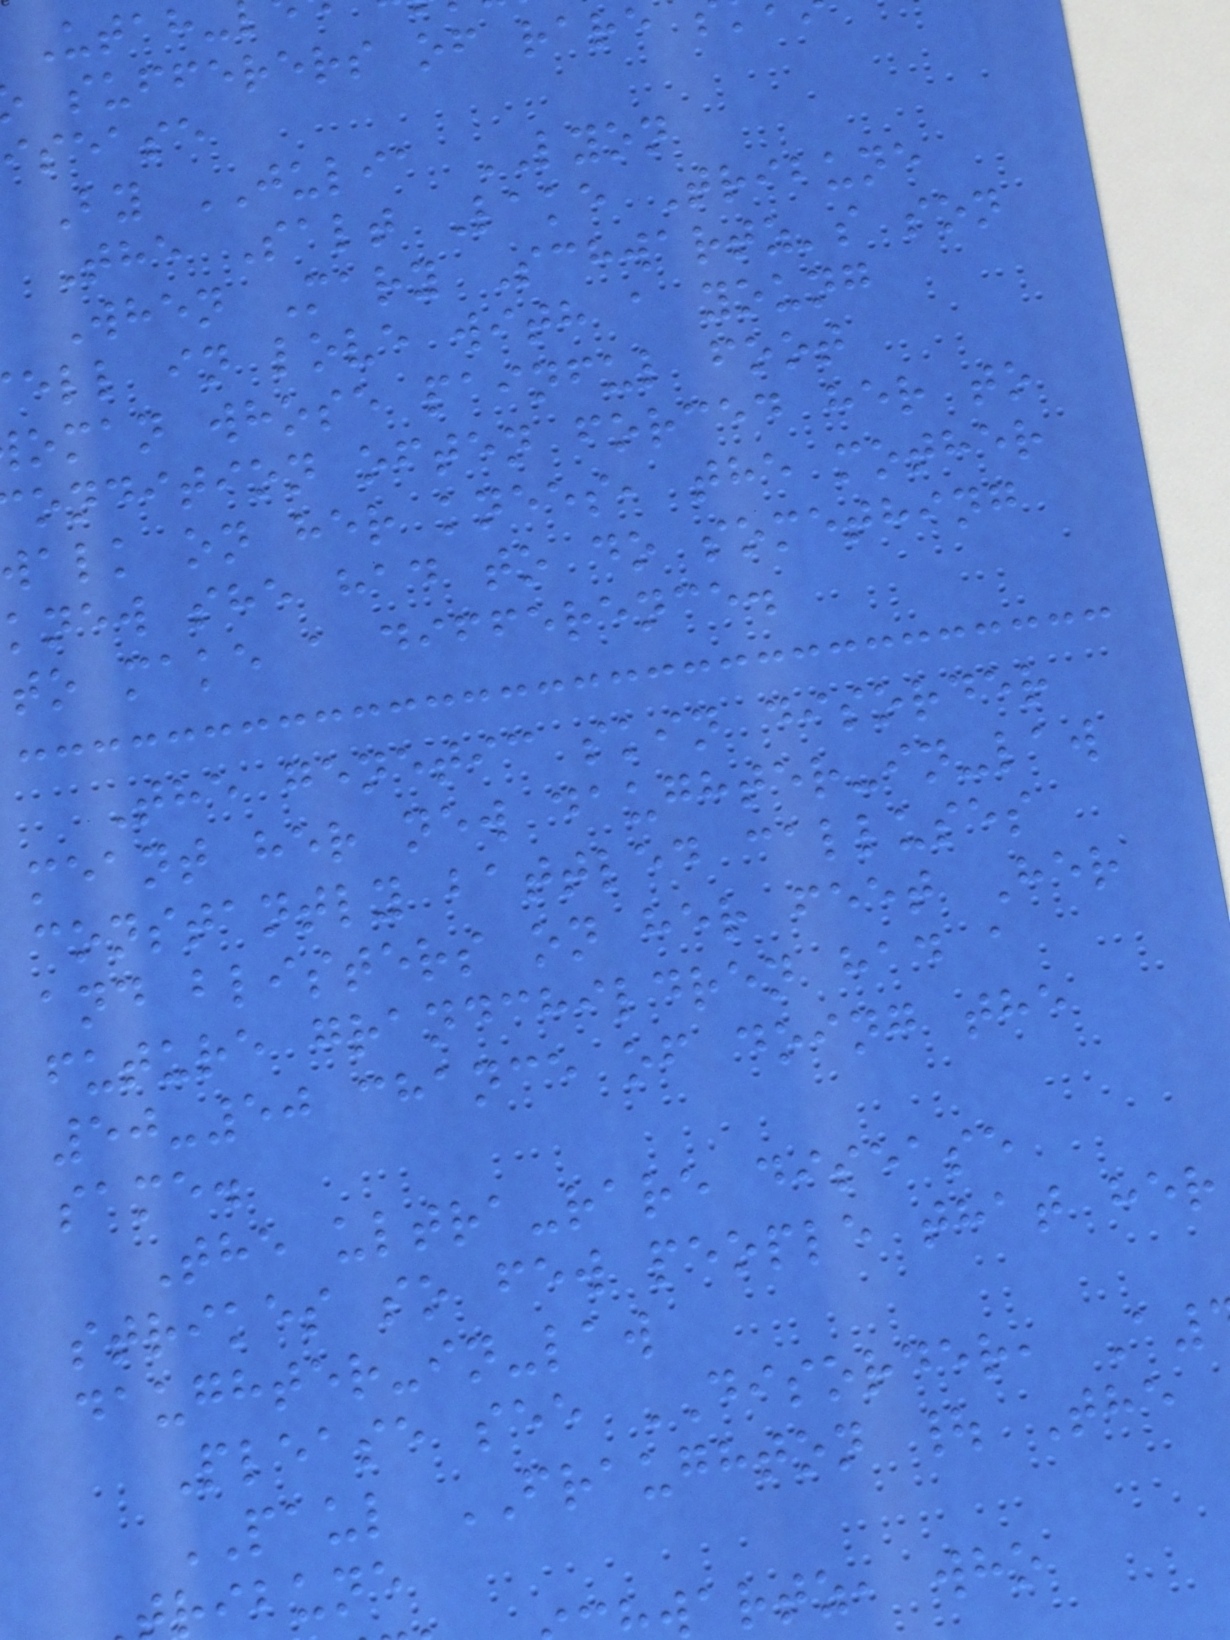sufferers of rare
isease
By JULIA LYON
The Salt Lake Tribune
When Mary Schwartz's son
ell in love with a young
oman whose painful foot
ondition often forced her to
walk on her knees, the mother
knew she had to do something
to make a difference.
The genetic skin disorder
meant her new daughter-in-law
constantly battled calluses
and blisters on her feet Her
future grandchildren had a
50-50 chance of doing the
same.
The ultra-rare disease
strikes so few people that her
daughter-in-law
Please see DISORDER, A
PAUL FRAUGHTON | The
ribune
artz, who
